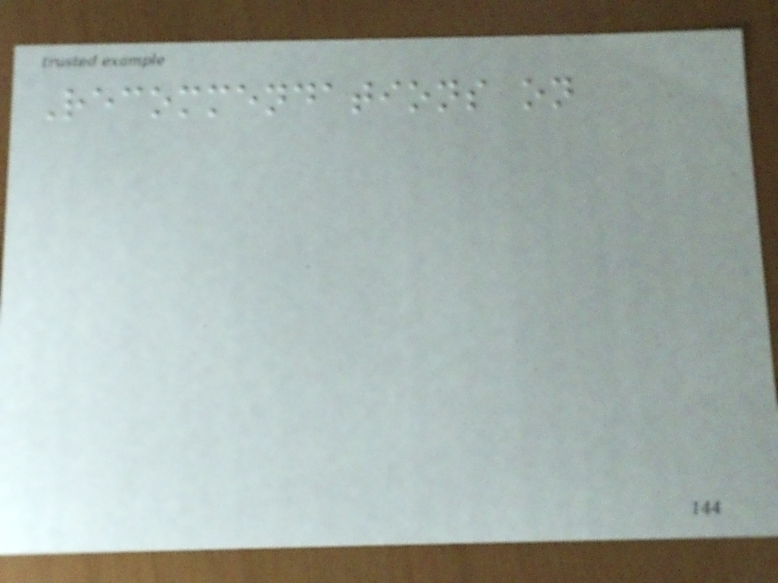Recommendations on
